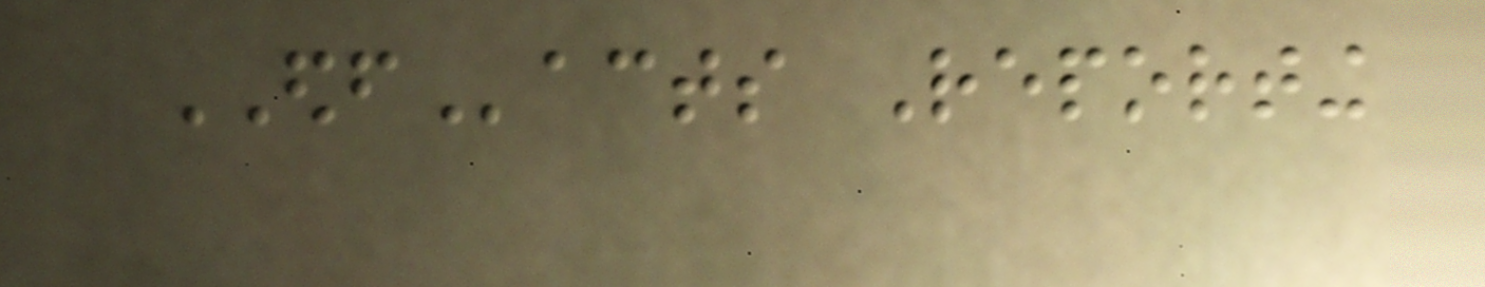EDFacts Reporting
